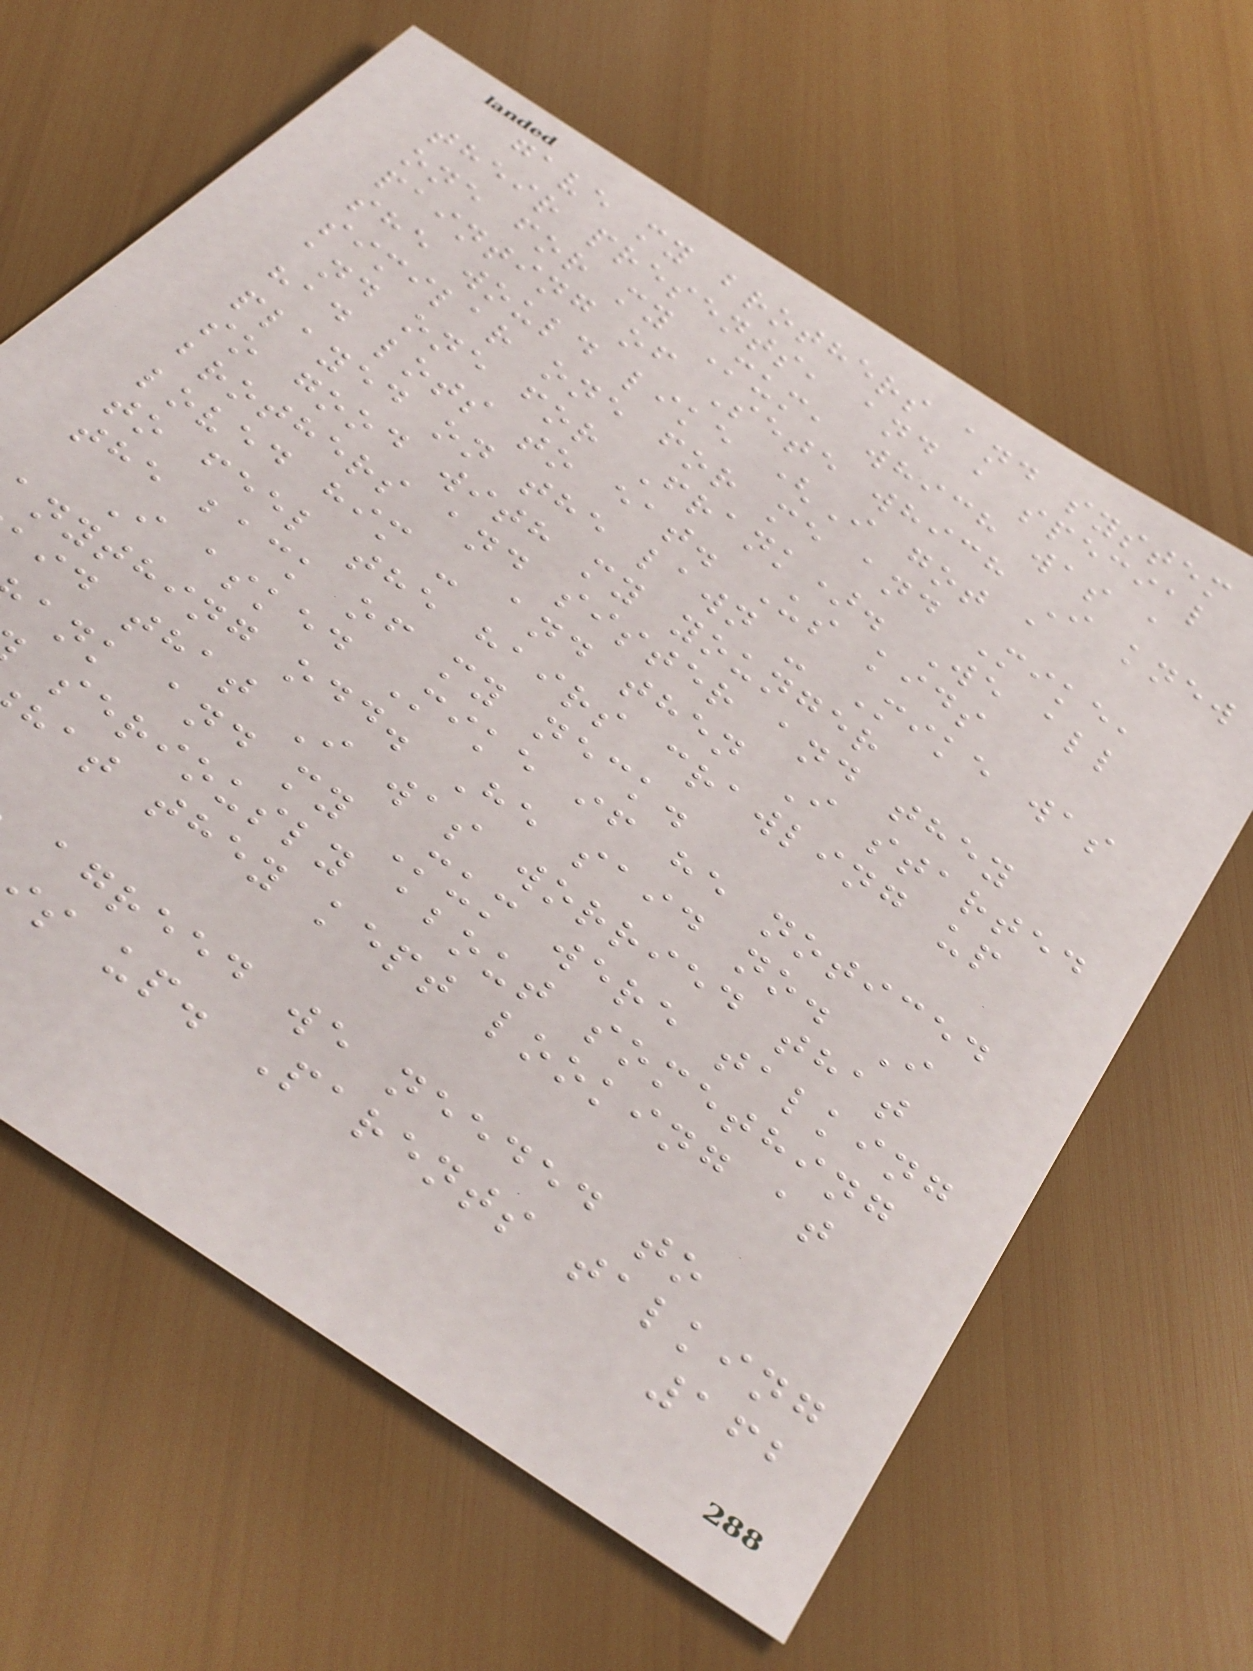gave my brothers and system
their presents, and a special
one for my Mum, which was a
painting of Sete which I knew
she would like (I got a
similar one for me and Mike,
and one for Frank). We all
had lots to eat. Us kids
played on the lawn - Mike was
so good with my younger
brothers and sister and they
loved him - and then I started
to feel the hairs crawling up
the back of my neck.
I asked Mike if he noticed
nything odd. He said no. I
id that I was worried that
ank and my Mum were talking
seriously about something
hat they kept looking at
agreed we needed to
s up. Parents talking
162
